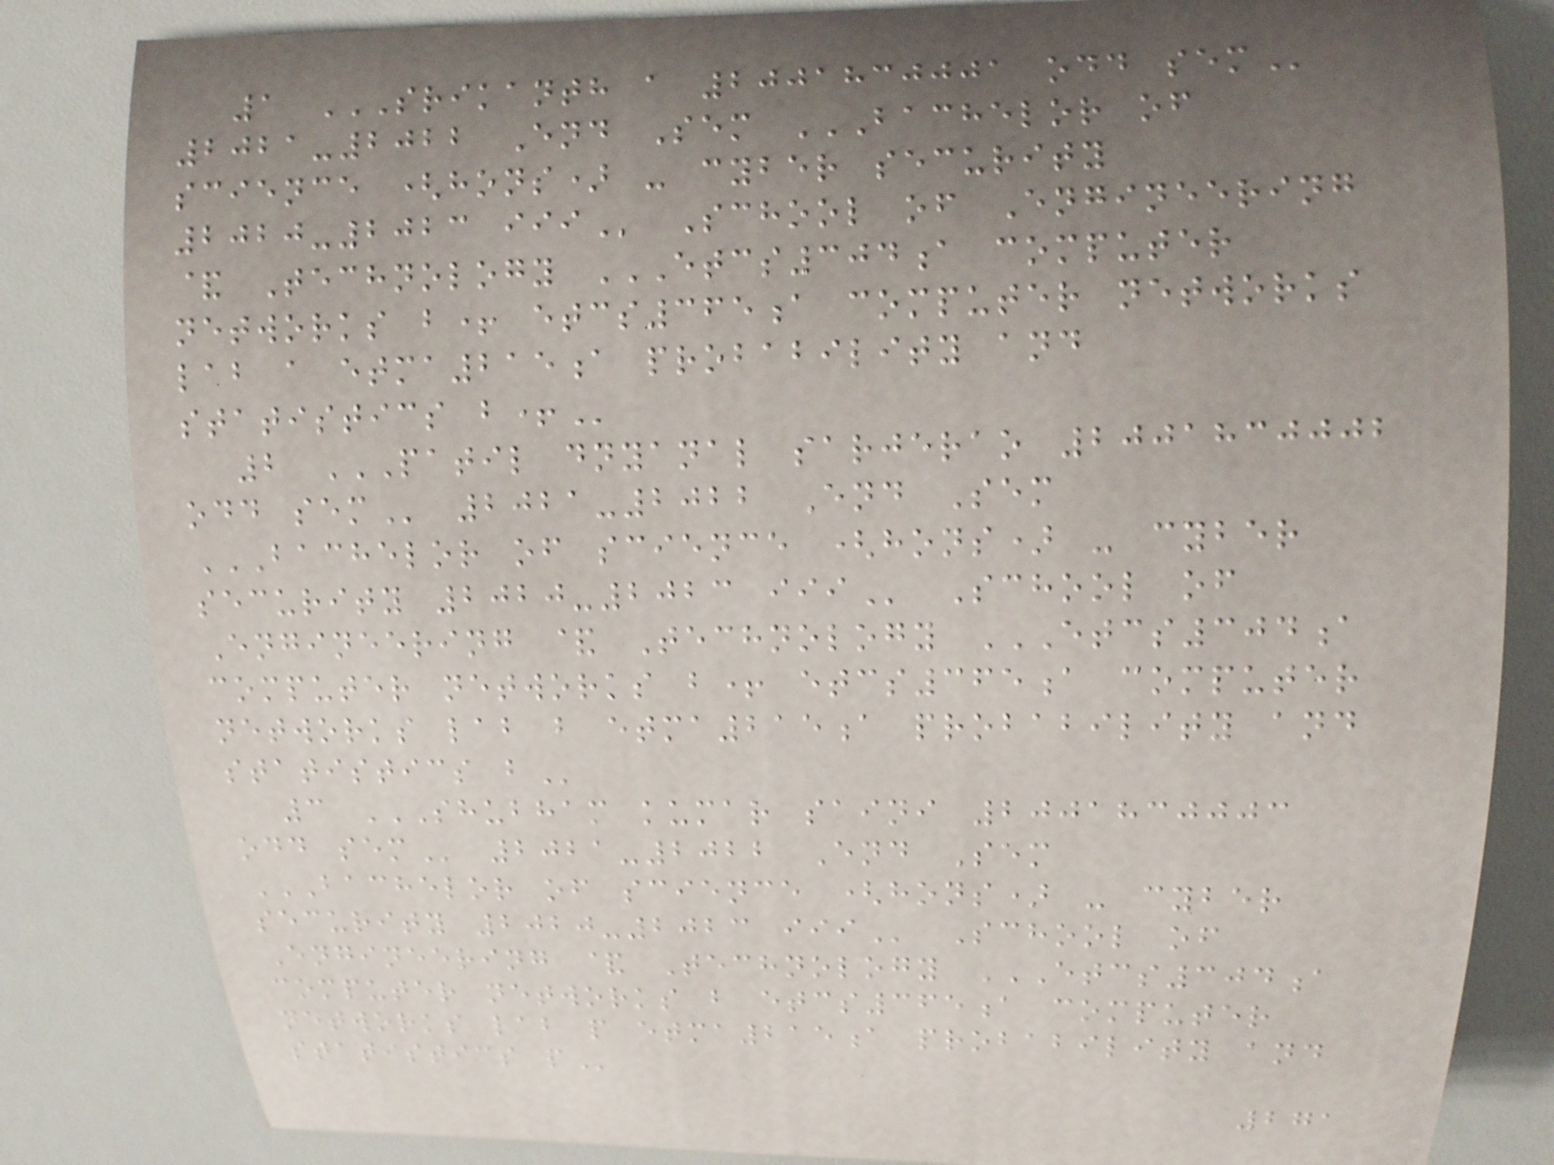1 SRIKANTH A 2001830001 ODD SEM
2021-2022 End Sem BACHELOR OF
SCIENCE (HONS) - CYBER SECURITY
2020-2023 III School of Engineering
& Technology ETCS304A COMPUTER
NETWORKS B+ ETCS365A COMPUTER NETWORKS
LAB A ETMA215A PROBABILITY AND
STATISTICS B+
2 PATIL DNYANAL SARJERAO 2001830002
ODD SEM 2021-2022 End Sem
BACHELOR OF SCIENCE (HONS) - CYBER
SECURITY 2020-2023 III School of
Engineering & Technology ETCS304A
COMPUTER NETWORKS B+ ETCS365A COMPUTER
NETWORKS LAB B ETMA215A PROBABILITY AND
STATISTICS B
3 SHUBHAM KUMAR SAINI 2001830003
ODD SEM 2021-2022 End Sem
BACHELOR OF SCIENCE (HONS) - CYBER
SECURITY 2020-2023 III School of
Engineering & Technology ETCS304A
COMPUTER NETWORKS B ETCS365A COMPUTER
NETWORKS LAB P ETMA215A PROBABILITY AND
STATISTICS P
271
